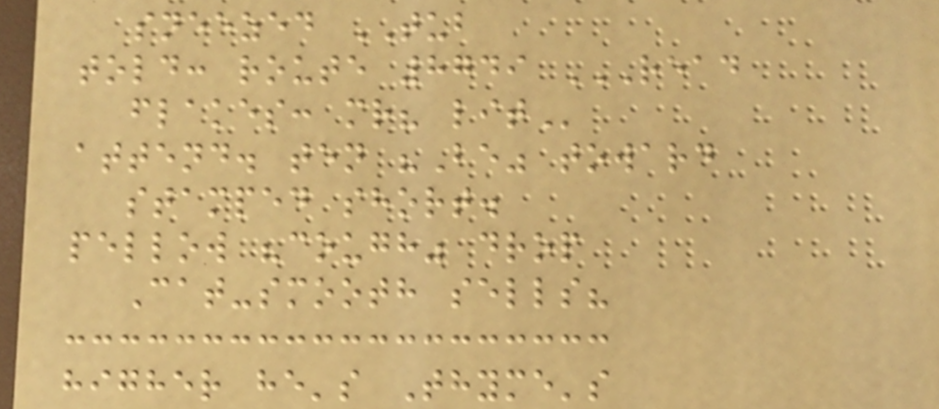sneezed TUB
told: route 8749 READ
FLAKES: MR? LIT
attend. ten "Be" toward
stamped short.
pellow "cough" drop
Cat-smooth sells?
higher he's Thyme's
